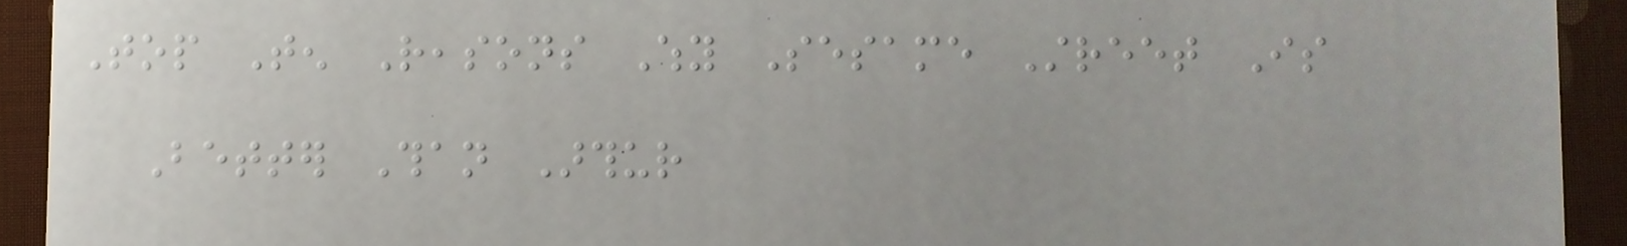Top Ten Reasons Why Sesame Street Is
Better Than Arthur
